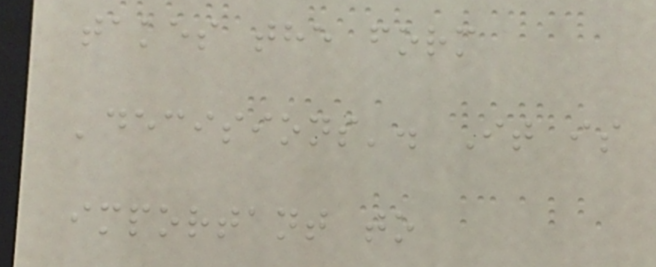takes the form
'decisions'. It is
important to
